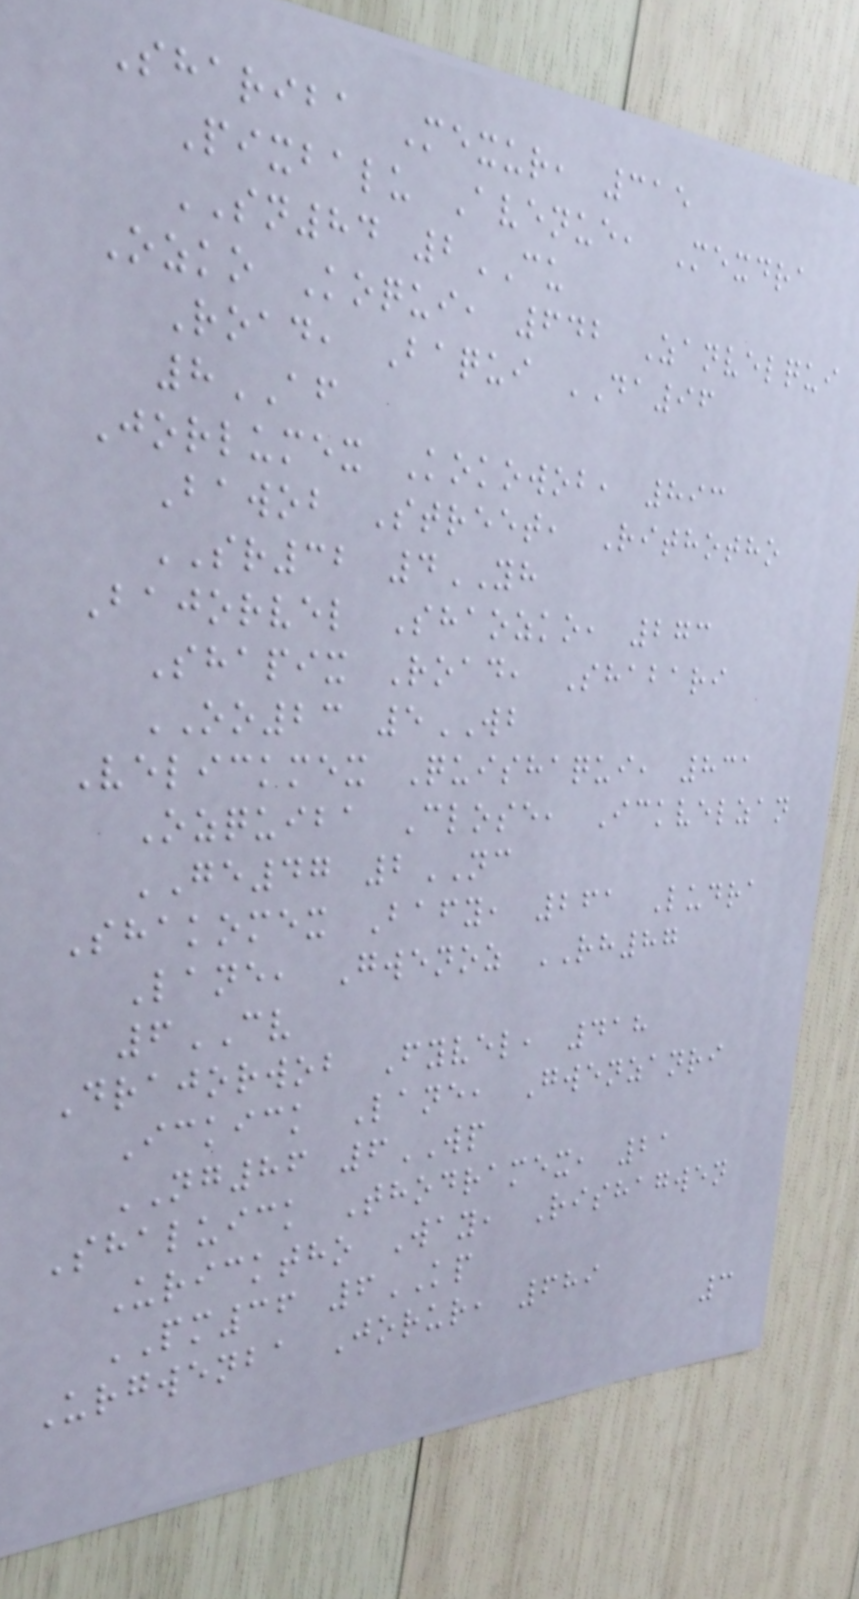Shariba Mexur, 315
Pixbalu Avenue, Mexdra
SN84 2CU
Ozko Koqui, 642 Zanvelqui
Road, Baqui DA96
8AF
Jorlumex Kokowob, 893
Bawob Street, Rithotho
SR32 4YH
Bajorvel Shaozko, 273
Shapix Road, Shabari
OO23 5WB
Velickmex Quishaqui, 831
Ozquiba Close, Ickvelzan
GE47 2NC
Shakomex Bafy, 261 Ludra
Lane, Gwenoz RH87
6CV
Drajorwob Fyvel, 418
Ickick Lane, Gwenzanri
NG86 6WP
Shaluick Thodramex, 21
Uricktho Way, Rishagwen
PM36 6KP
Urgwenba Jorur, 689
3
